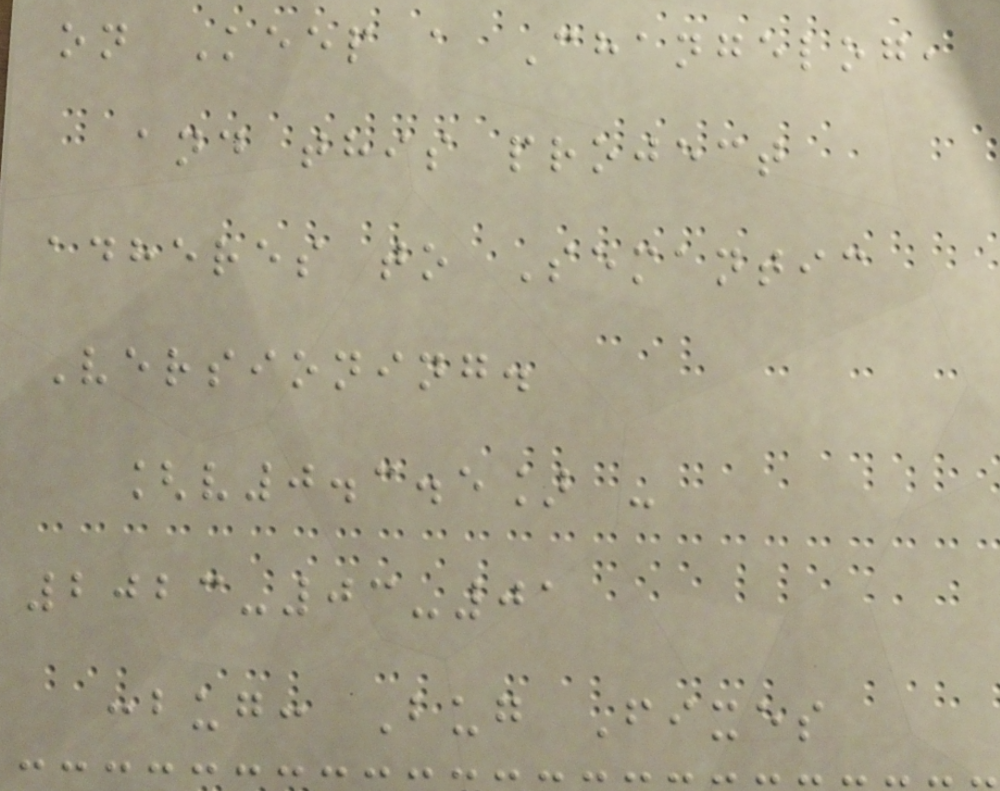on Keep a Changelog,
and this project
adheres to Semantic
Versioning.
[v0.3.5] -
2023-03-01
:bug: Bug Fixes
